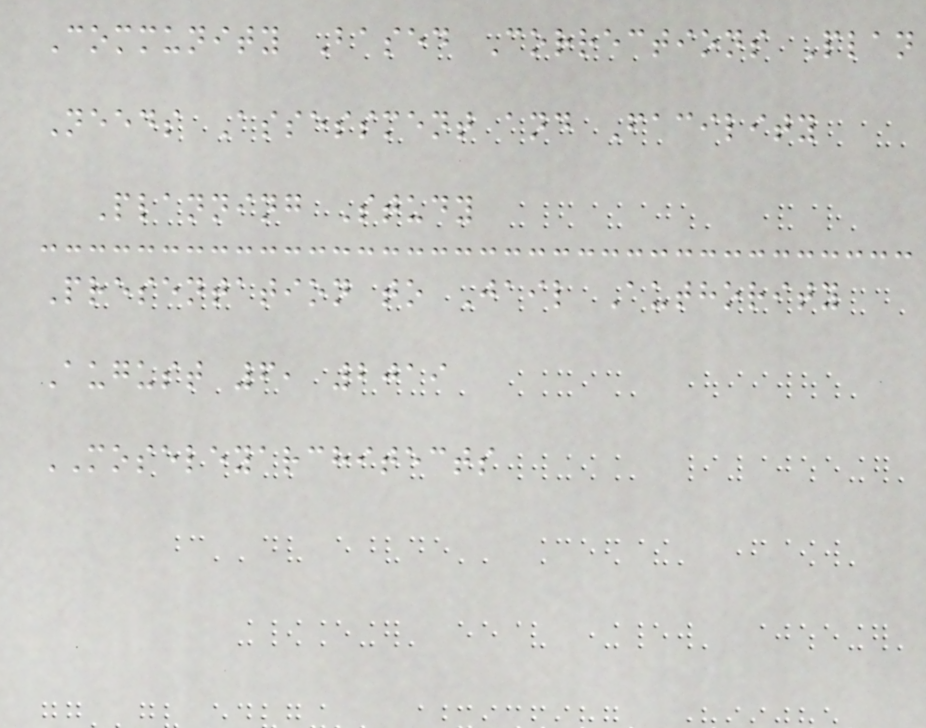Community Based Corrections Plan
Needs Assessment and Facility
Planning Study
Presentation to Jail Authority
August 6, 2019
MOSELEYARCHITECTS
